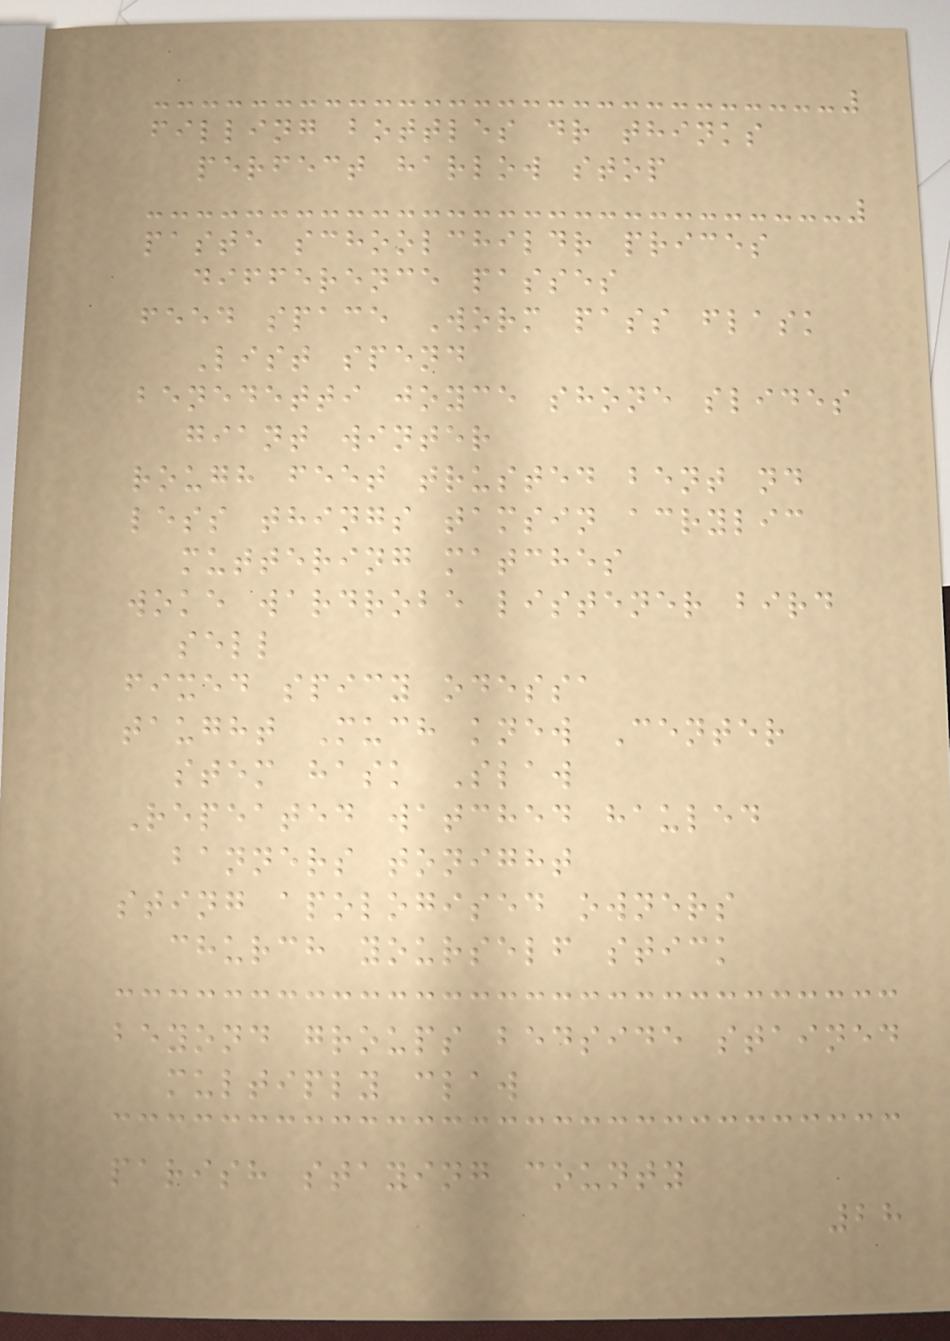filling bottles dr thinks
perfect harlow stop
paste schoolchildr prices
difference passes
feed space Worm pass flask
List spend
benedetti joyce shone slides
giant winter
rough feet trusted bent nd
less things tamsin acrylic
muttering matches
woke wardrobe listener bird
sell
fixed spicy odessa
taught Much knew Center
stem hask Slaw
Repeated watched hauled
banners tonight
sting apologised owners
church yourself stick
beyond groups bedside stained
multiply claw
parish staying county
28
